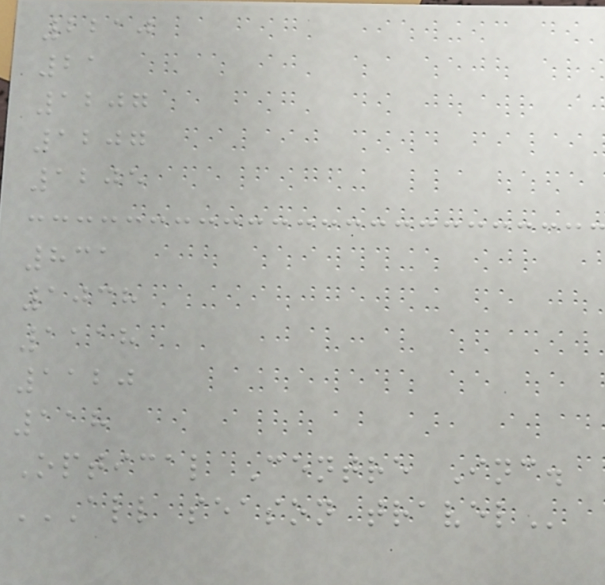2210
21
1207
1207
1205
831
1038
1118
1120
118
Optical Centre Inc.
ALL SEASON TRAVEL
